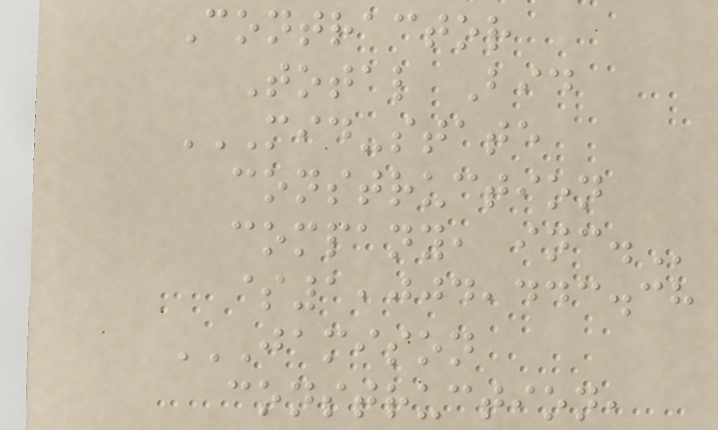Contractor
Total Bid
MID-STATE
CONSTRUCTION
COMPANY, INC.
$1,004,443.38
JAMISON
CONSTRUCTION,
